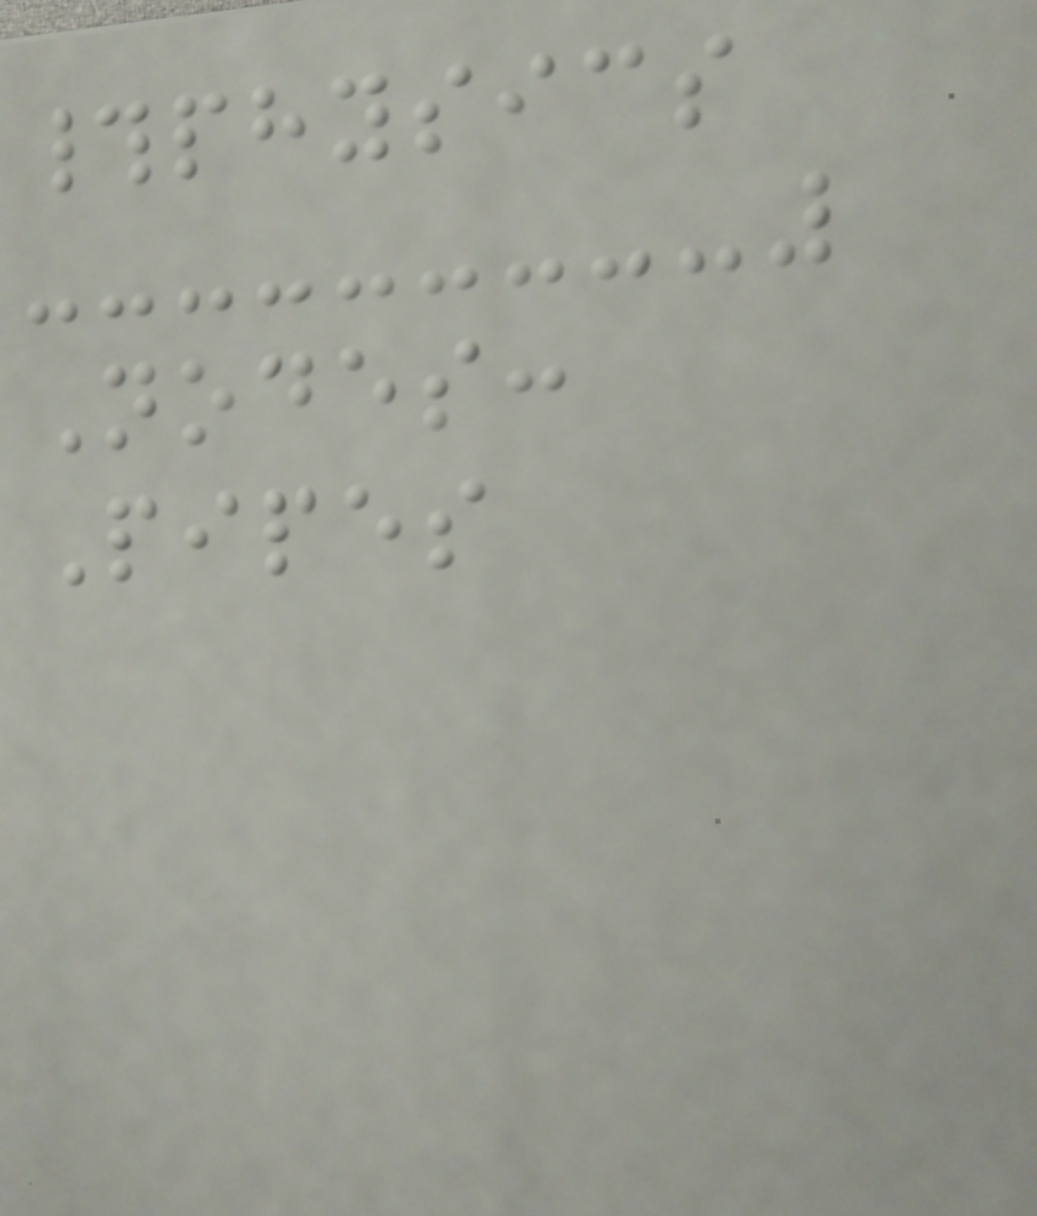#physics
Nodes:
Pipes
